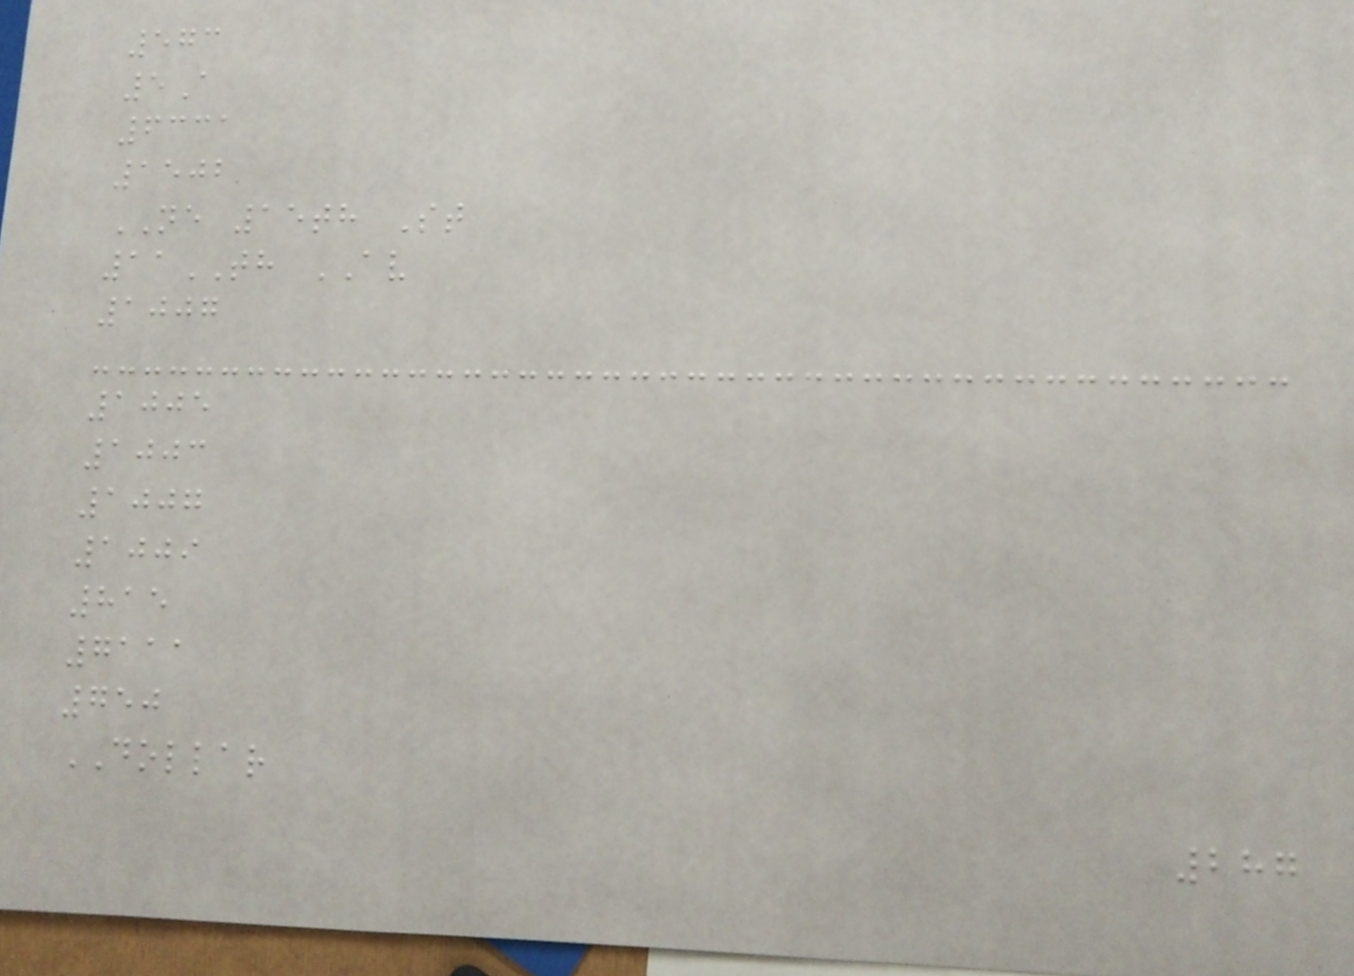573
5A
6331
1502
NE 15th St
11TH AV
1007
1005
1003
1007
1009
815
7111
750
DOLLAR
287
